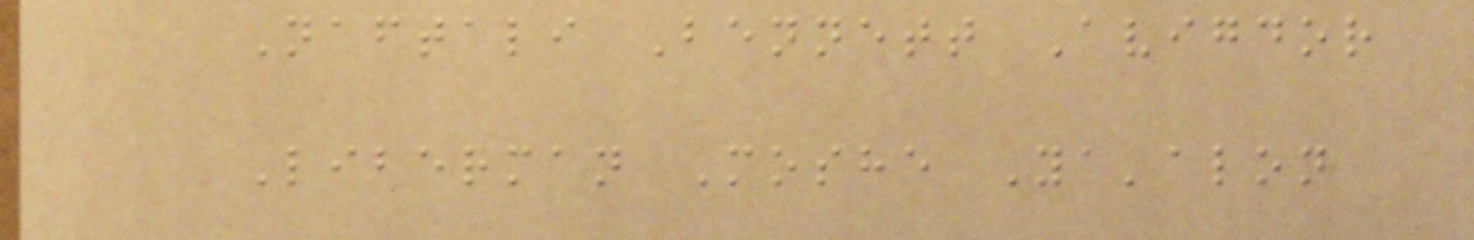Naftali Bennett Avigdor
Liberman Moshe Ya'alon
